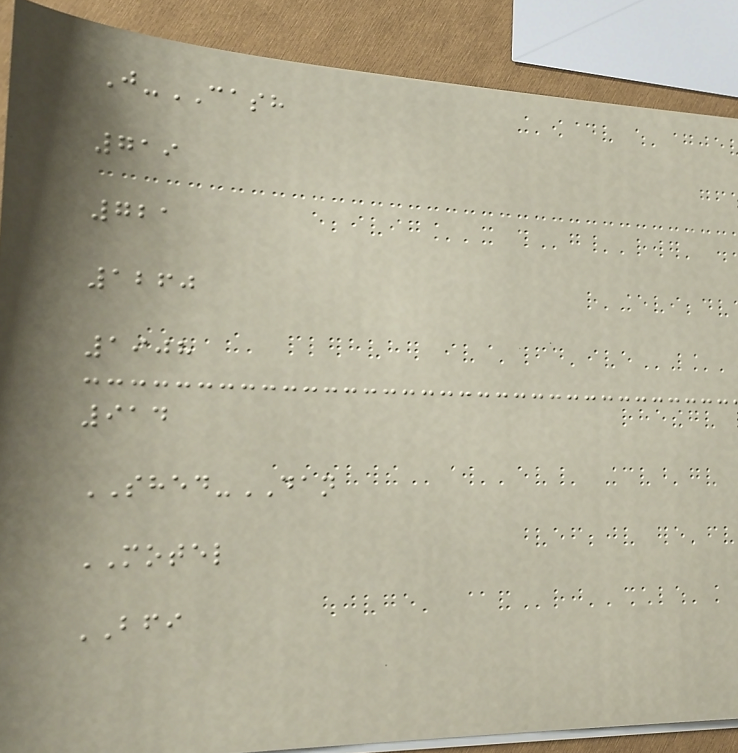J-CASH
719
721
1260
1908
914
SHED-DAN
MOTEL
BFI
